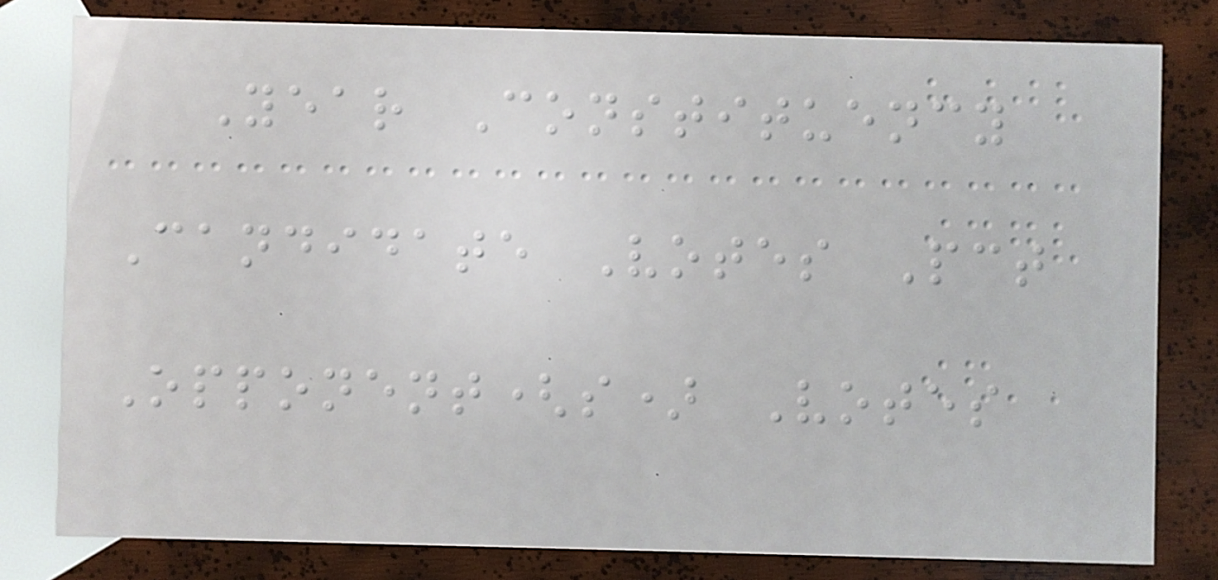Year Constituency
Candidate Votes Pct
Opponent(s) Votes
